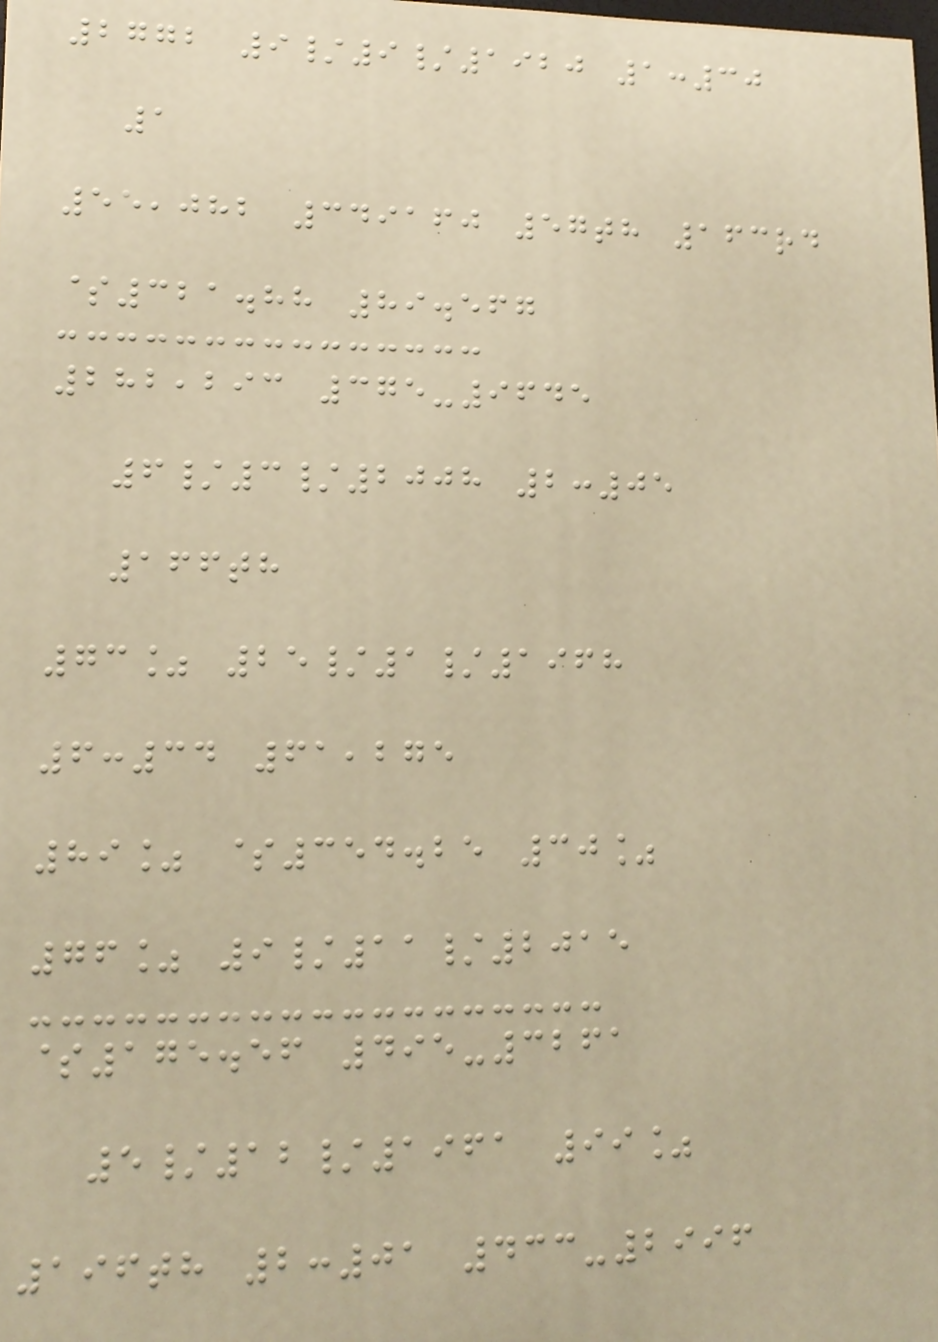2772 9/9/1920 1:30
1
55,082 349160 57th 163rd
$321.88 89.567
282,293 375-9645
6/3/2008 2:05
166th
73% 25/1/1968
6:34 61,275
89% $354.25 30%
76% 9/11/2015
$175.56 495-3261
5/12/1961 99%
196th 2:01 433-2996
